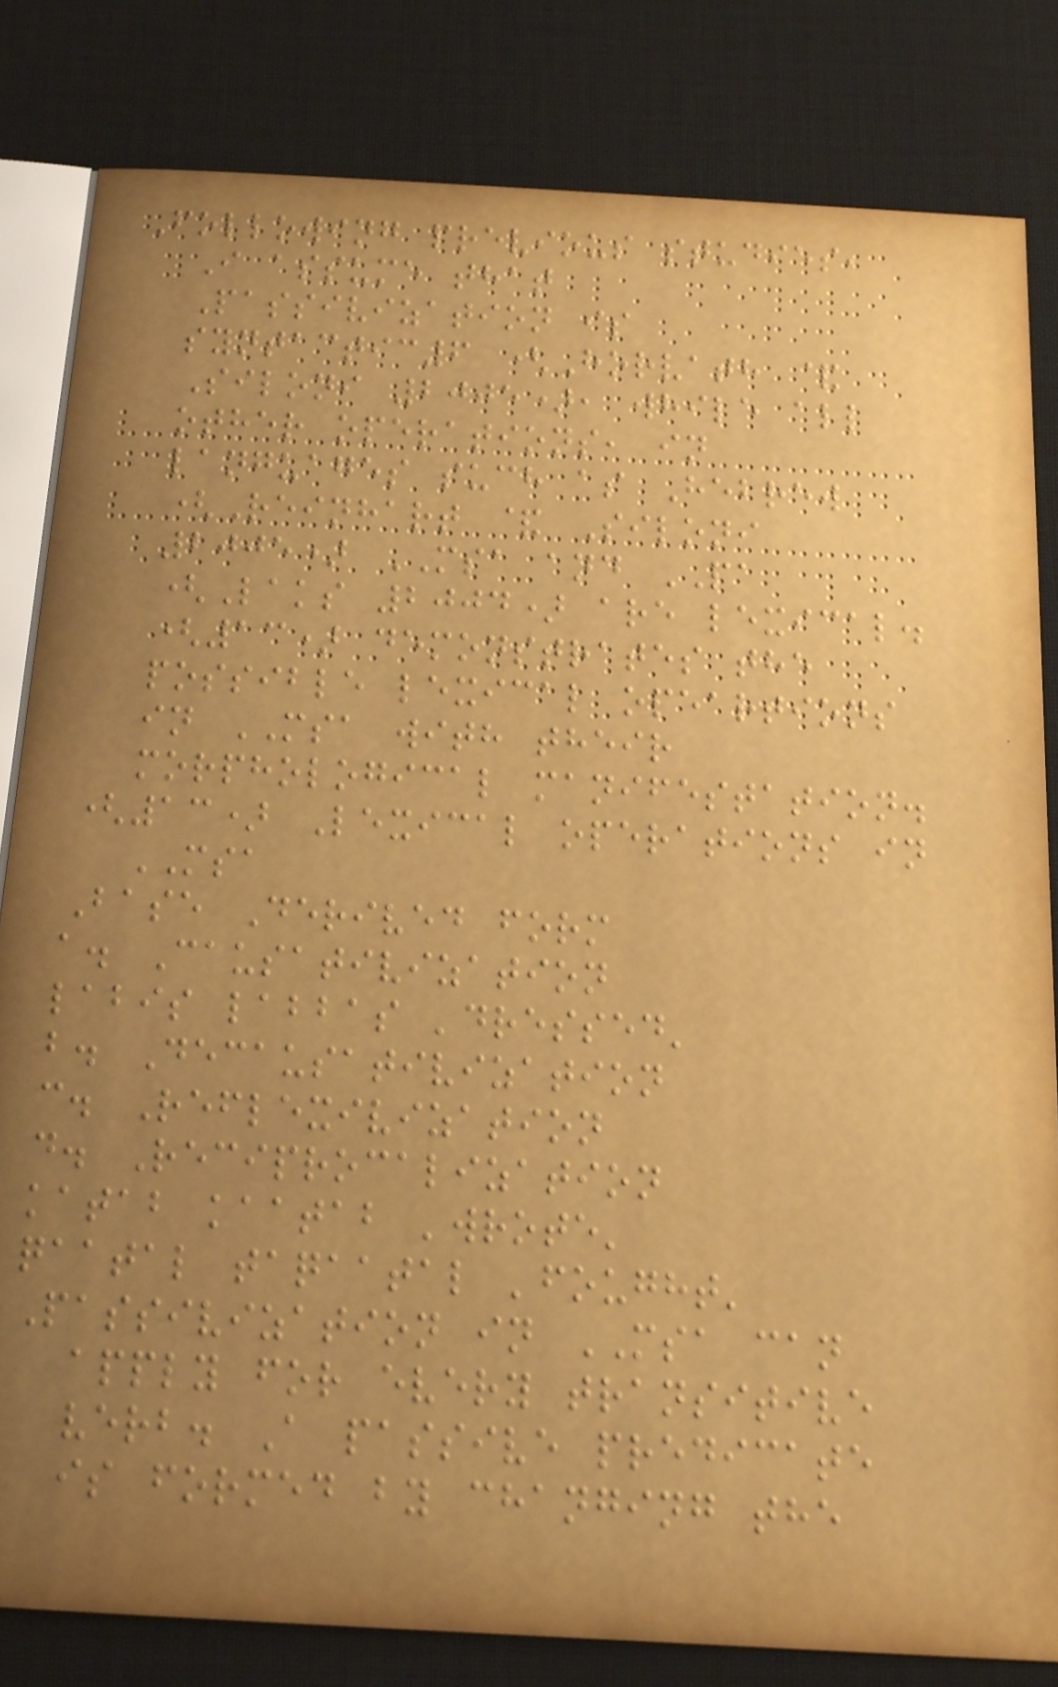Following previous studies,
I assume that
Passivization is
syntactic6 (Horvath &
Siloni 2005), while all
other operations, in
languages such as Hebrew
(Reinhart & Siloni
2005) MSA and PA
(Laks 2004) are lexical.
(13) demonstrates the
possible lexical opeartions
in MSA with their
morphological manifestation.
(13) Lexical operations in
MSA
Base Derived form
a. Causativization
labis labbas 'dressed'
b. Decausativization
c. Reflexivization
d. Reciprocalization
katab kaatab 'wrote'
qaatal taqaatal 'fought'
Passivization in MSA can
apply for every transitive
verb. A passive predicate
is formed by changing the
